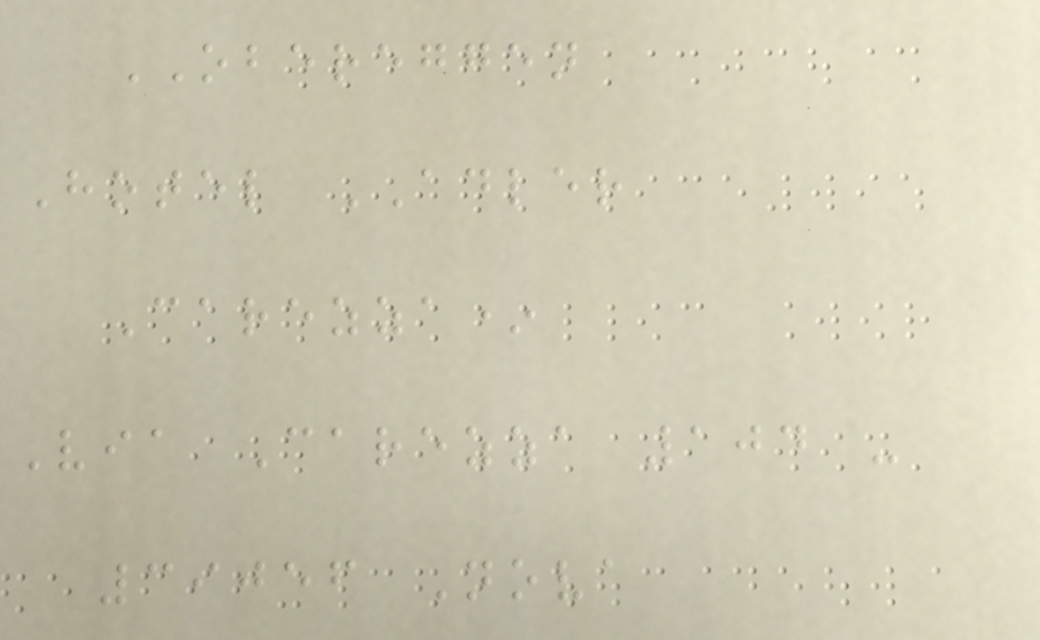OBEREGGEN
Hotel ADLER
Carezza*
Via Carezza 104 -
39056 Nova
